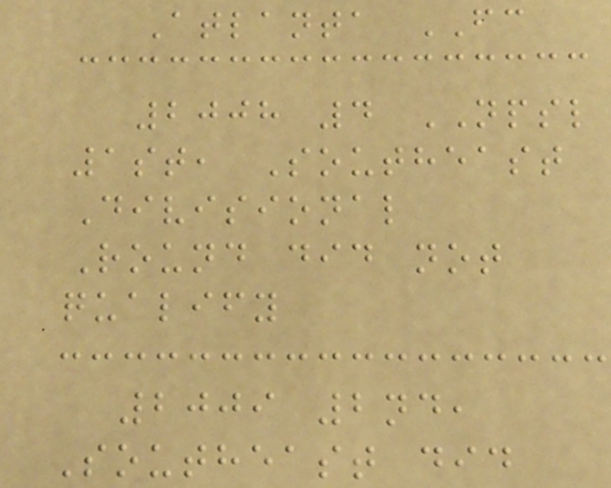Atlanta FC
2008 4 NPSL
1st, Southeast
Divisional
Round did not
qualify
2009 2nd,
Southeast did
